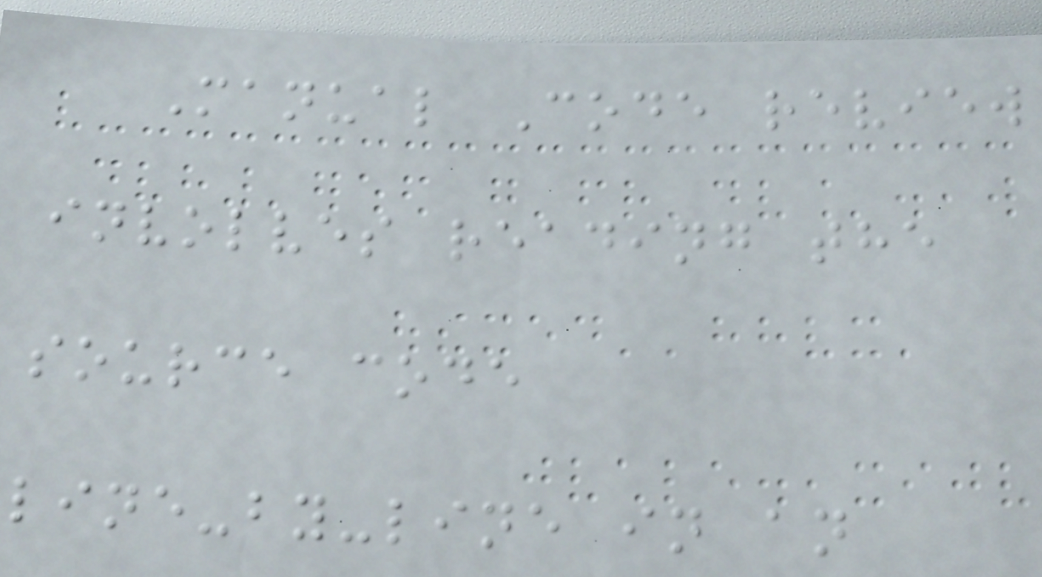Manual Code review
involves reading the
source code
line-by-line in an
